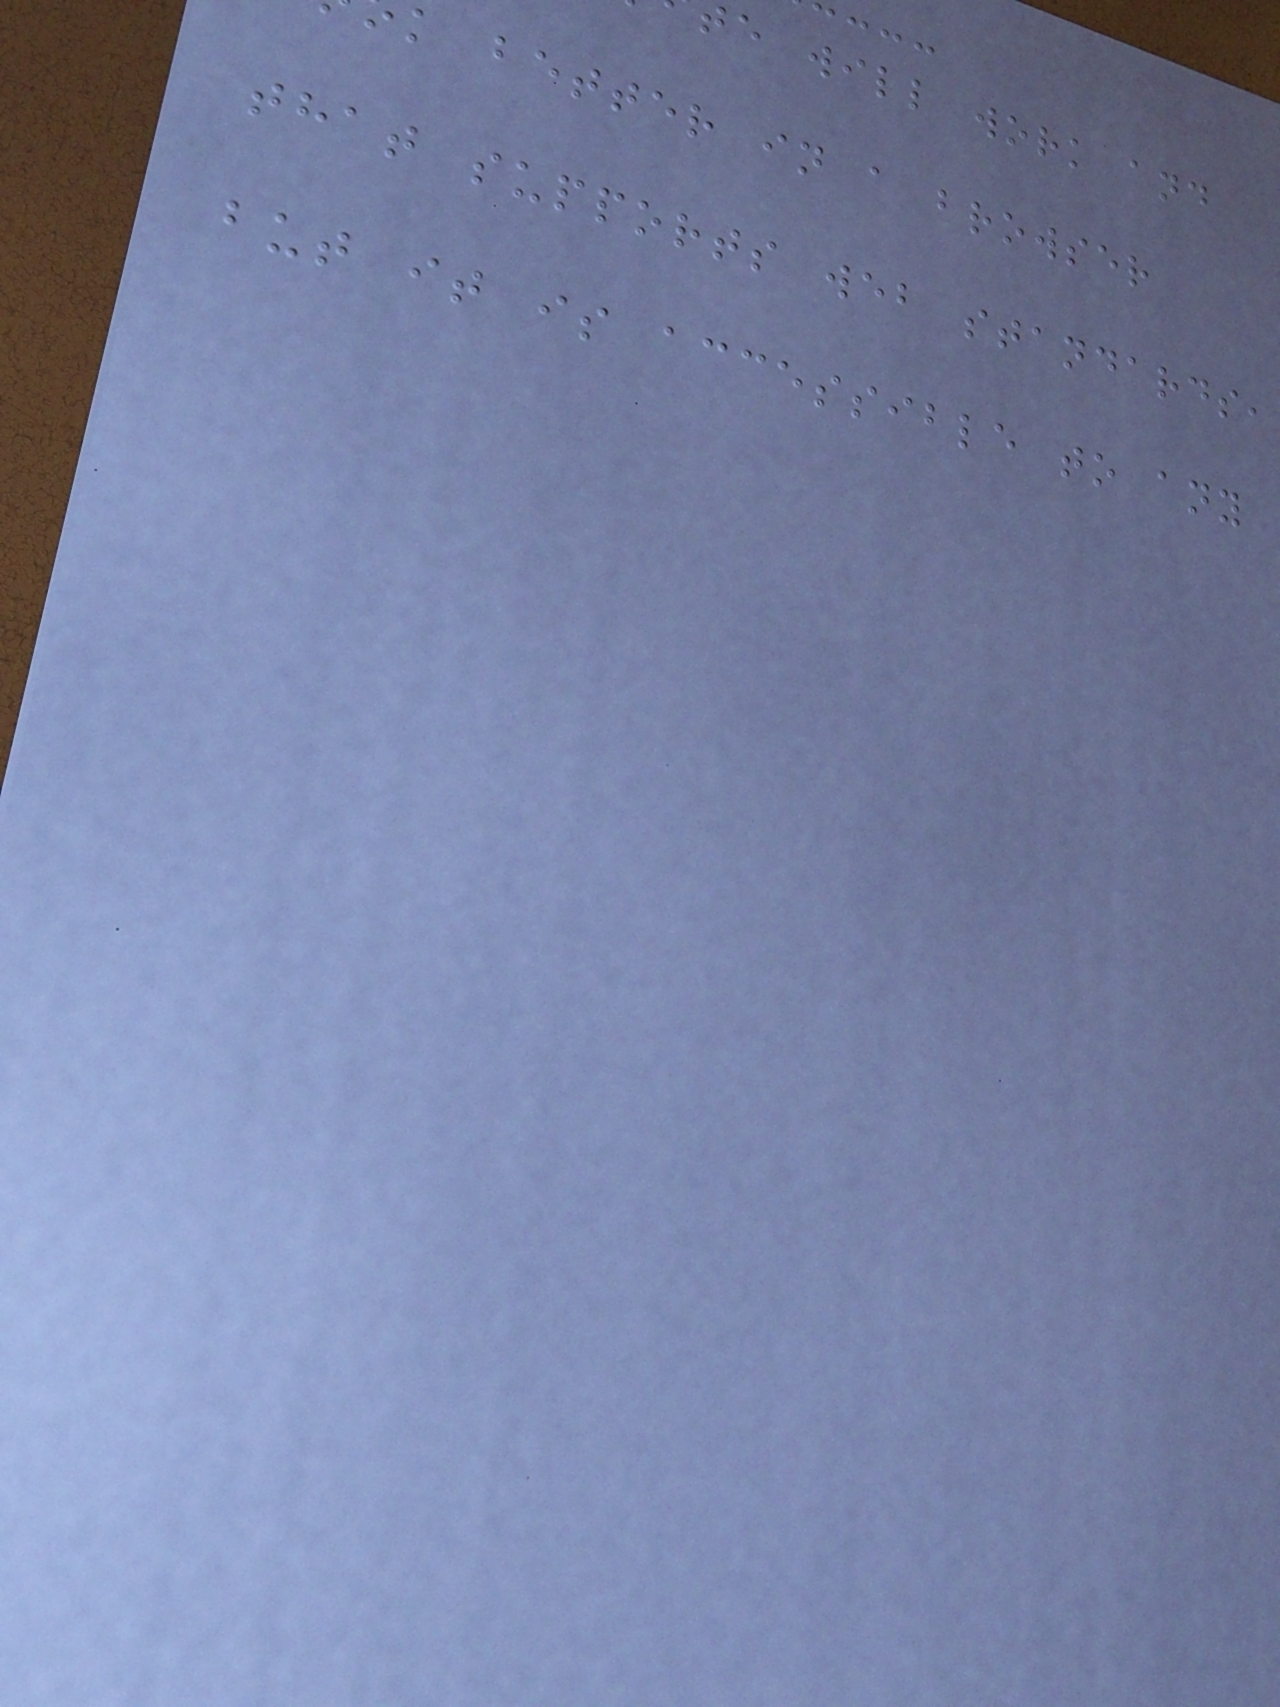e will work and
k better in a browser
that supports web standards,
but it is accessible to any
